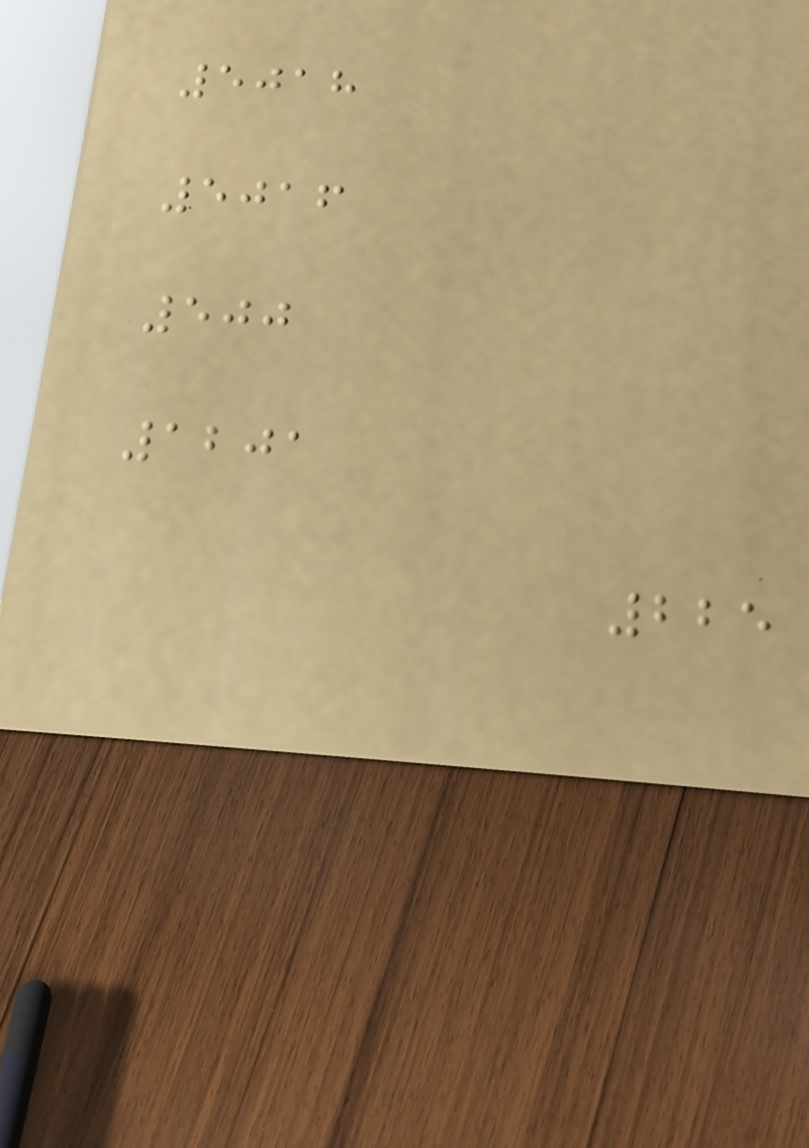5018
5016
500
1201
225
